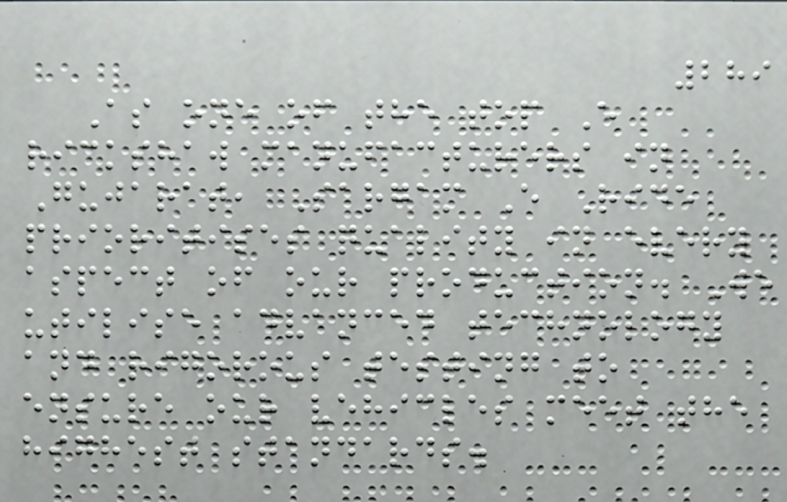289
As one of the top E
rickshaw manufacturers in
Gujarat, Sargam E Ride
prioritises quality in every
aspect of our production. We
utilise advanced technology
and rigorous testing to
ensure our vehicles meet the
highest standards.
